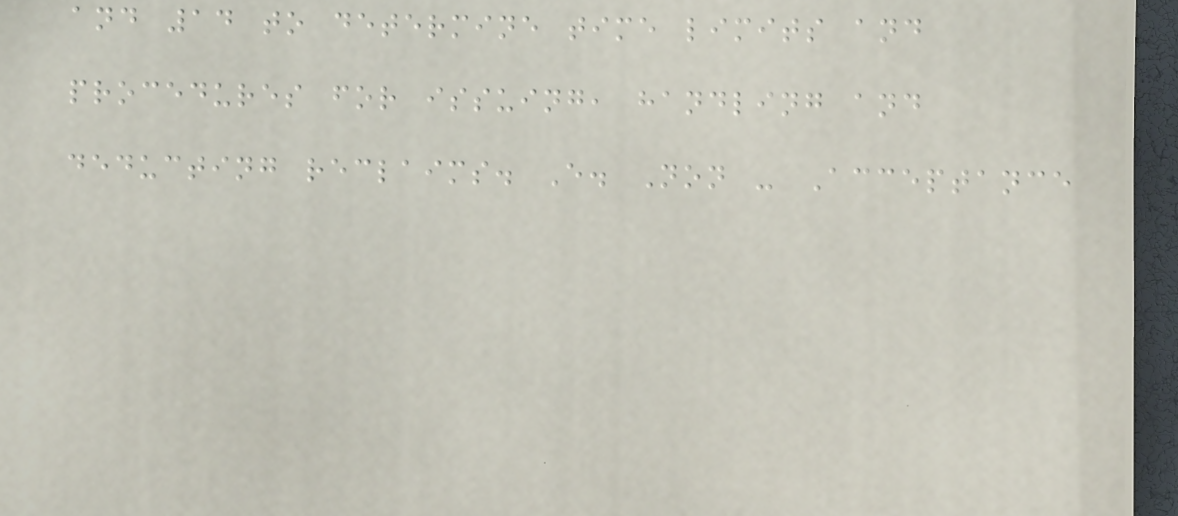and 14 to determine time limits and
procedures for issuing, handling and
deducting reclaims. E. Non - Acceptance
